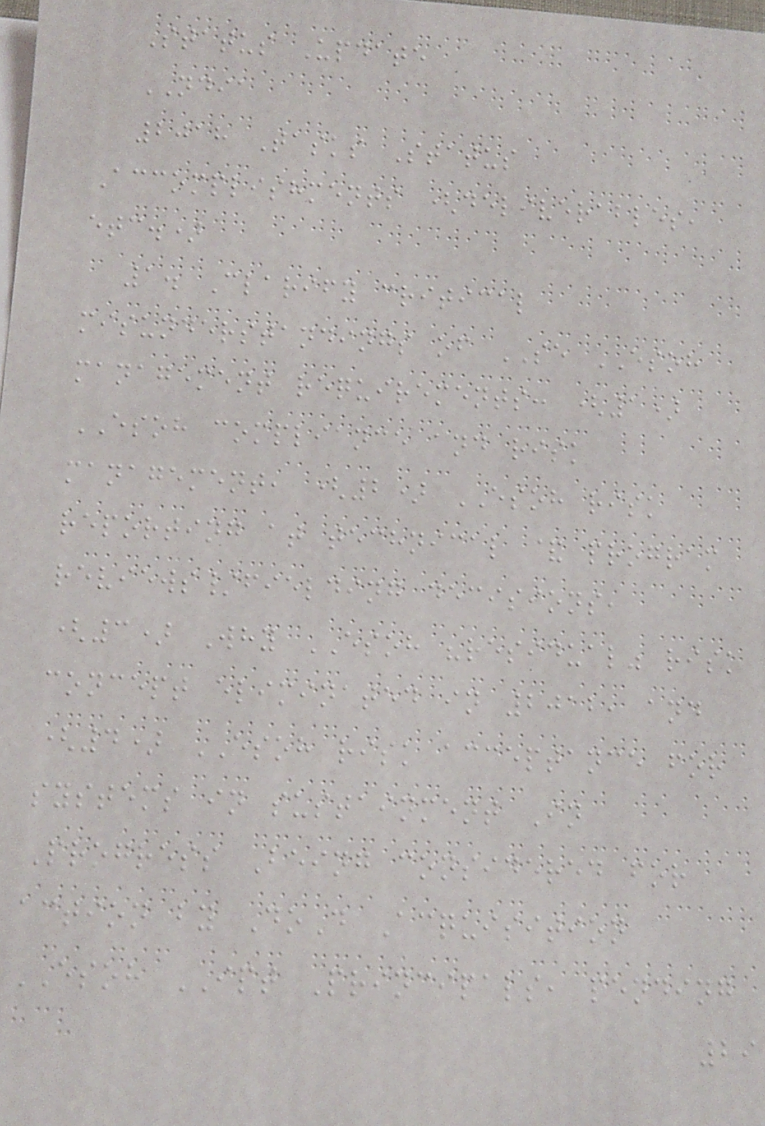Status Update
NDIA
2018 Tasks Status
Accomplishments (deliverables,
etc.)
1. Clarify critical
misunderstandings of SE ESOH
management requirements: (1)
ESOH compliance and risk
management, (2) ESOH risk
reporting at technical & program
reviews/fielding decisions,
(3) Why ESOH "residual" risk
concept eliminated in 2012, and
(4) ESOH risk acceptance for
systems in sustainment In
Progress Being considered for
action by DoD Acquisition
ESOH IPT Principals, pending
29
